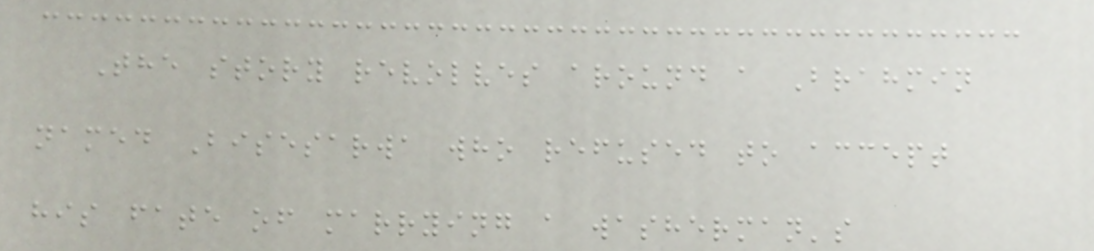The story revolves around a Brahmin
named Bisesarwa who refused to accept
his fate of marrying a washerman's
